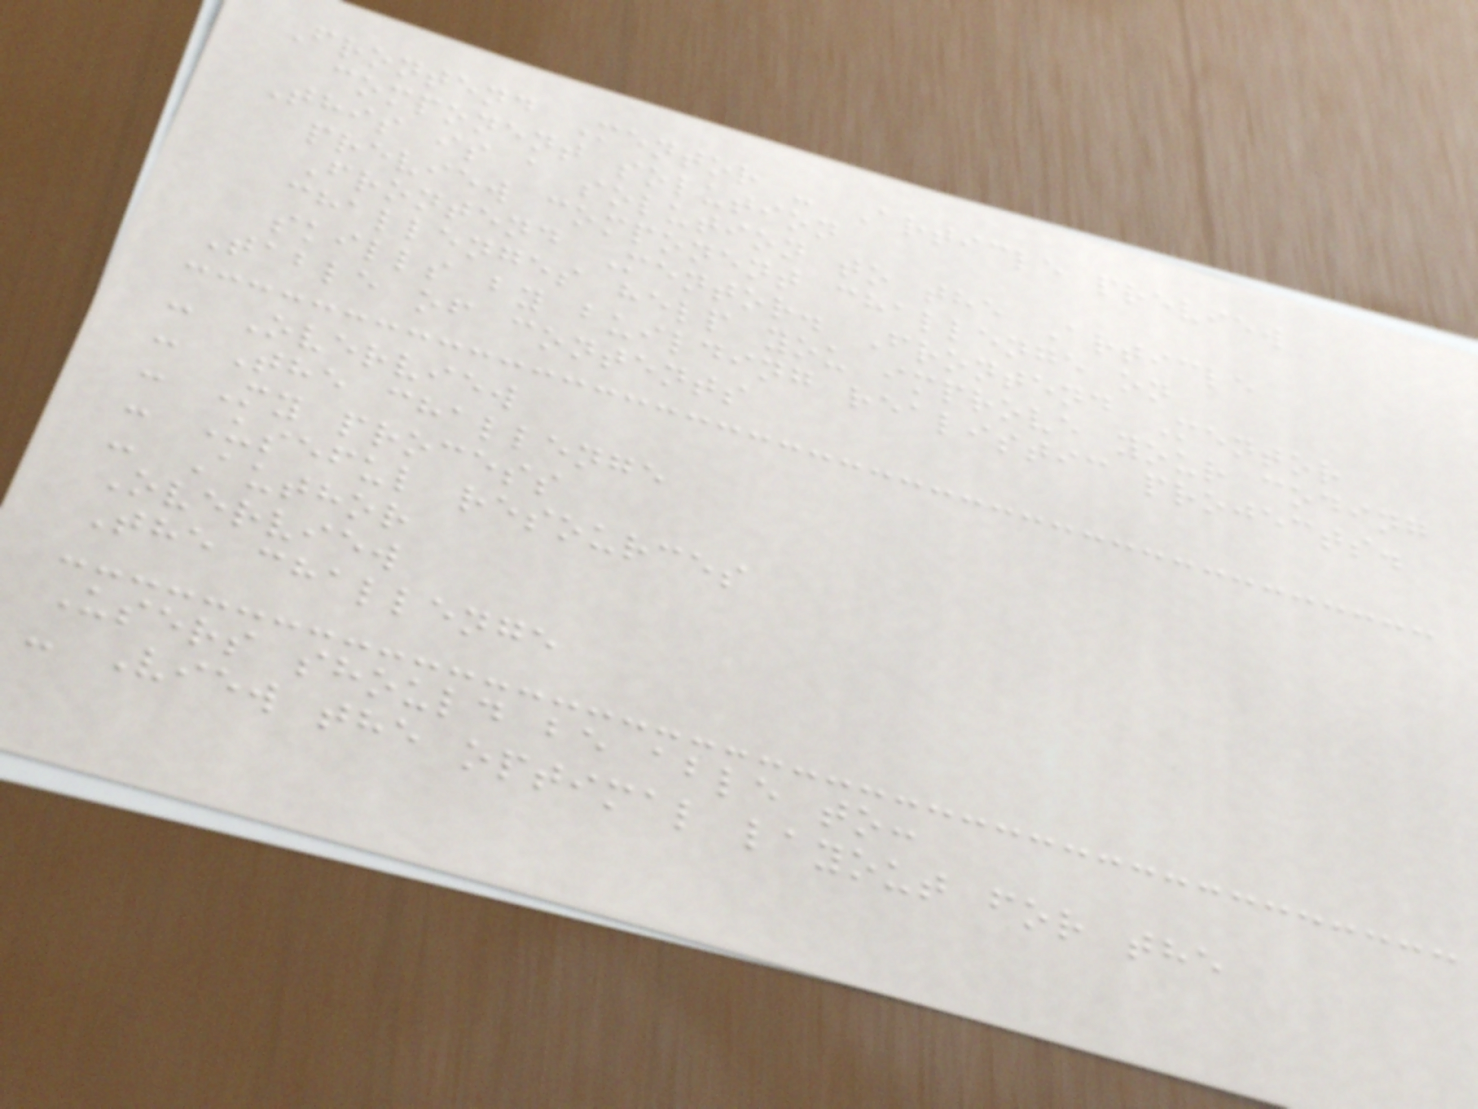Frontend Mentor - Article preview
component solution
This is a solution to the Article
preview component challenge on
Frontend Mentor. Frontend Mentor
challenges help you improve your coding
skills by building realistic projects.
Table of contents
- Overview
- The challenge
- My process
- Useful resources
- Author
Overview
The challenge
Users should be able to:
- View the optimal layout for the
